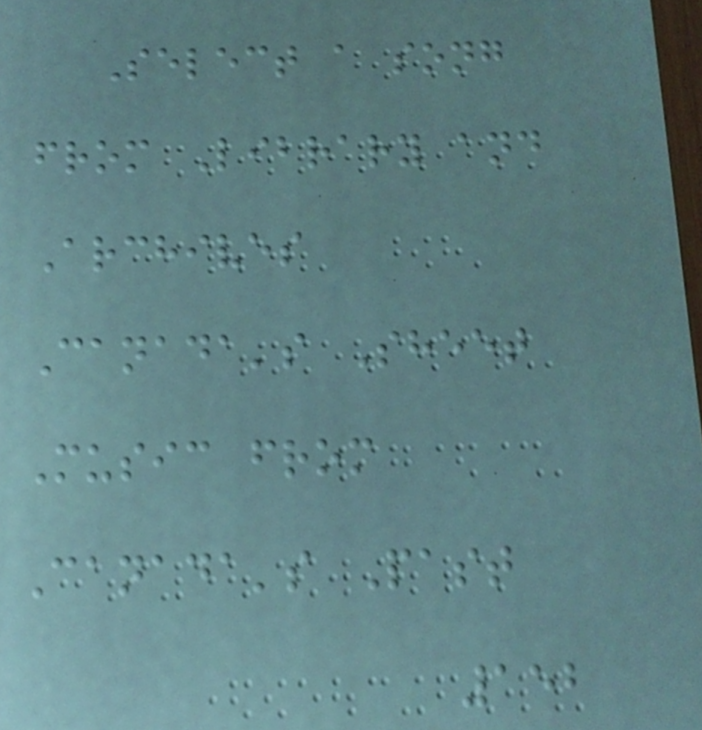Select a song
from Library and
Archives
Canada's Sheet
Music from
Canada's Past
152
